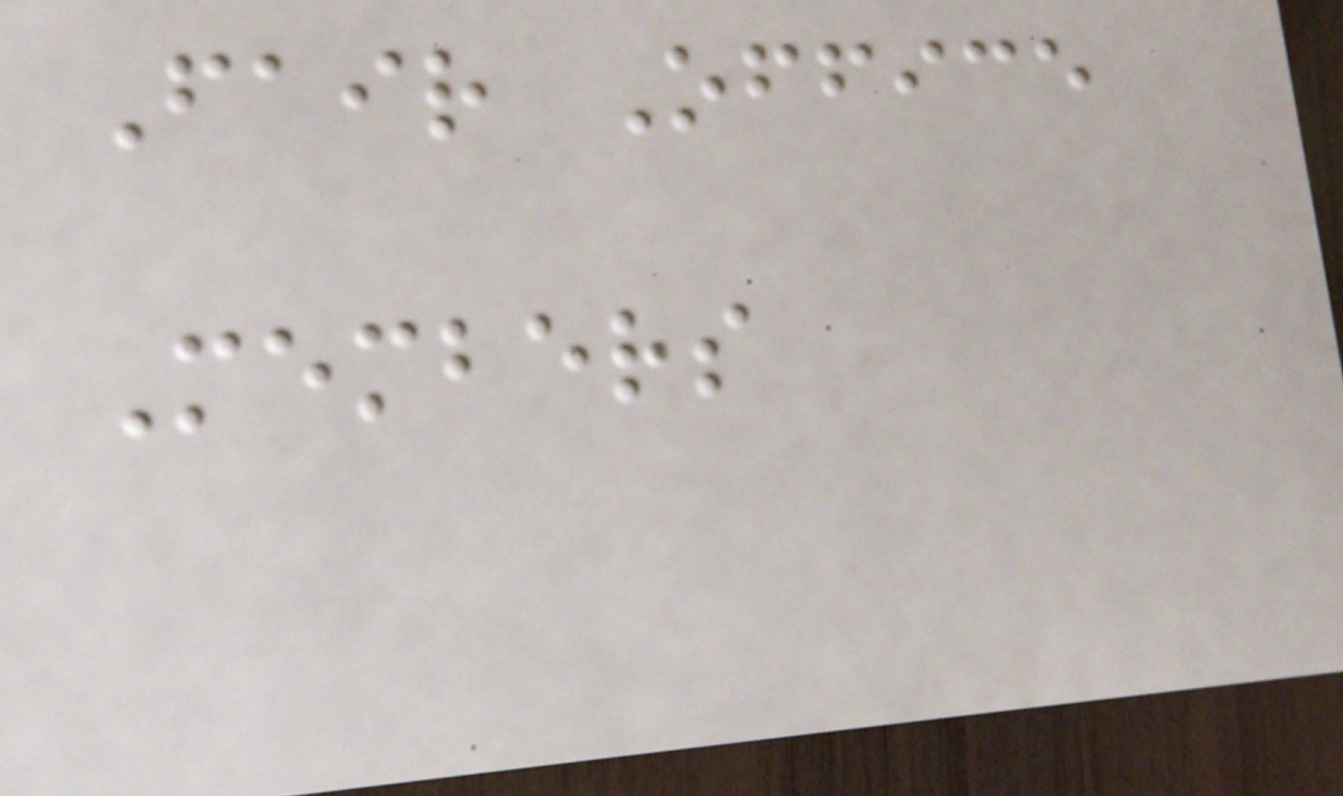Fair Office
Members
